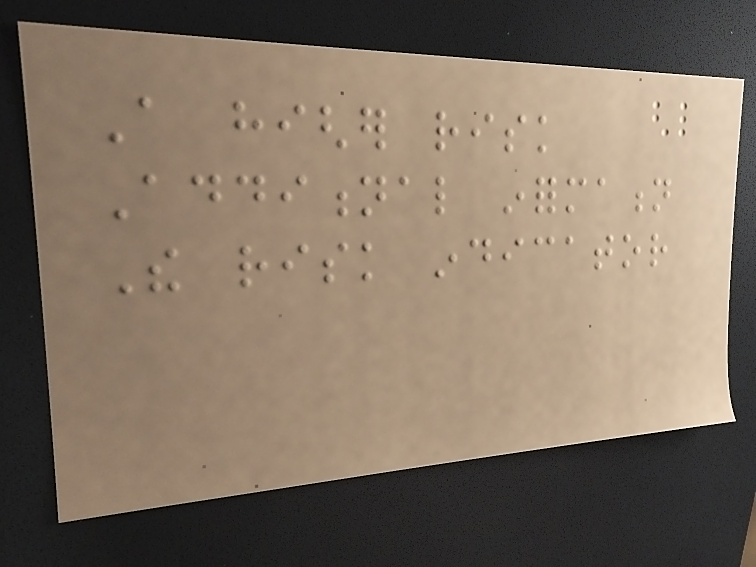A higher risk
Additional information
The risk indicator
